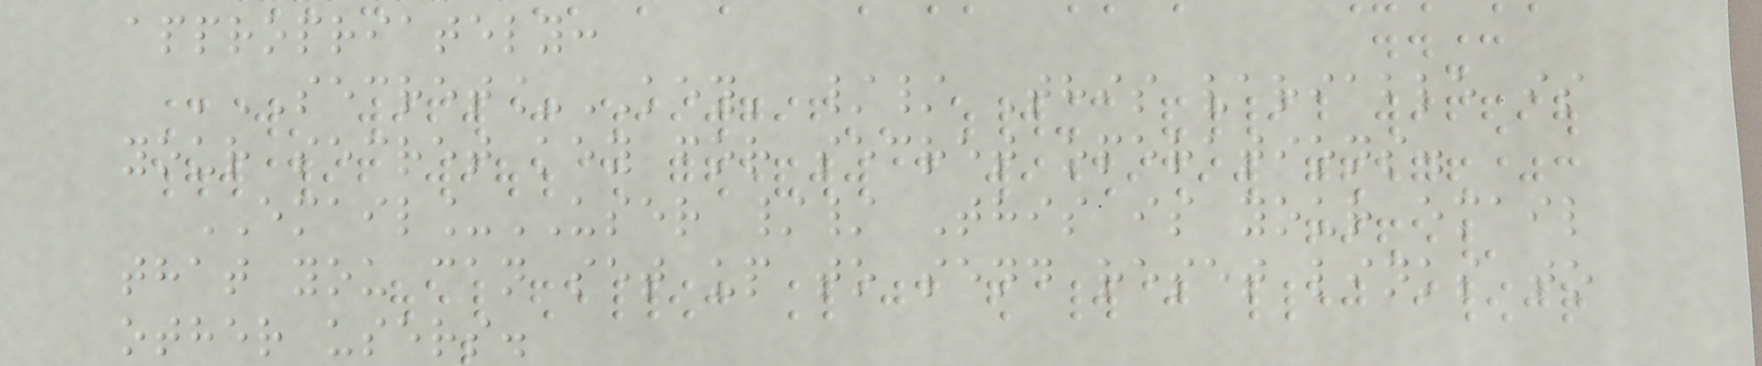appropriately:
'SECRET_KEY' // This variable is
your secret key for secret operations.
EMAIL_USER // This is your email
that you can set up to send reset links to
other users.
